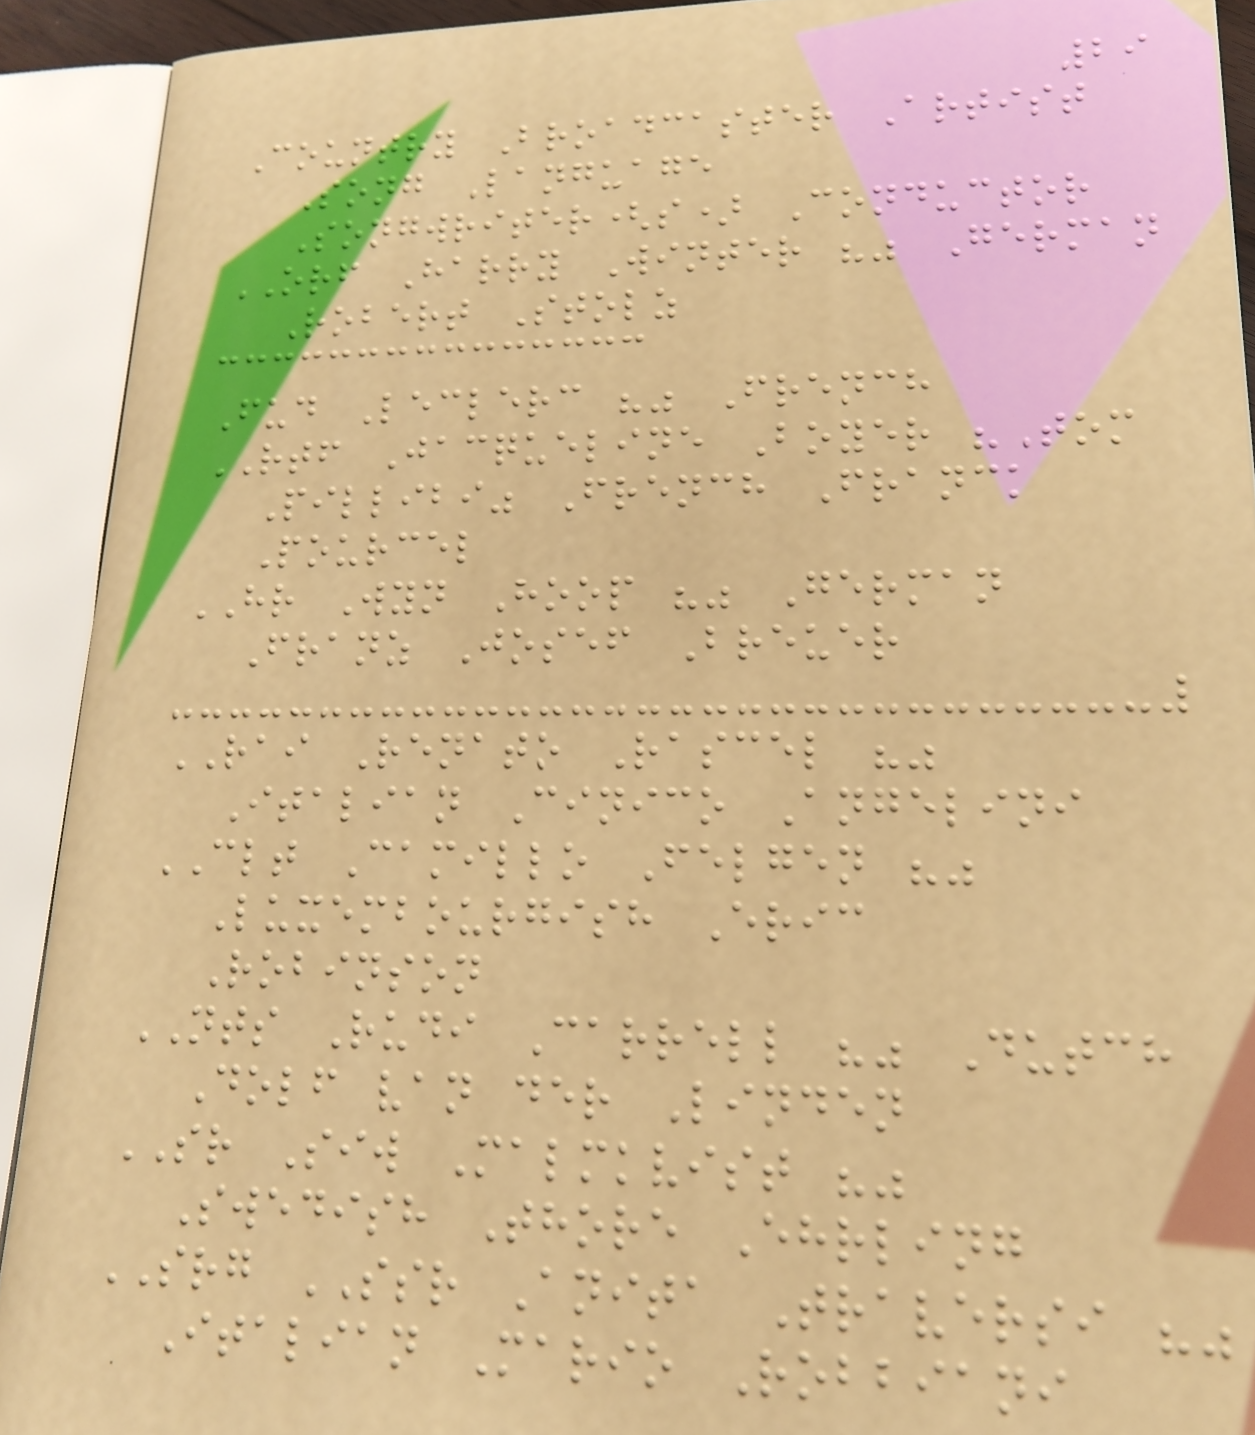29
Country Broadcaster Artist
Song Language
Songwriter(s) Conductor
ORF Harry Winter "" German
Robert Stolz
Fud Leclerc "" French
RTF Jacqueline Boyer "Tom
Pillibi" French Franck
Pourcel
HR Wyn Hoop "" German
Franz Josef Breuer
RAI Renato Rascel ""
Italian Cinico Angelini
CLT Camillo Felgen ""
Luxembourgish Eric
Robinson
NTS Rudi Carrell "" Dutch
Dolf van der Linden
SR Siw Malmkvist ""
Swedish Thore Ehrling
SRG SSR Anita Traversi ""
Italian Mario Robbiani
